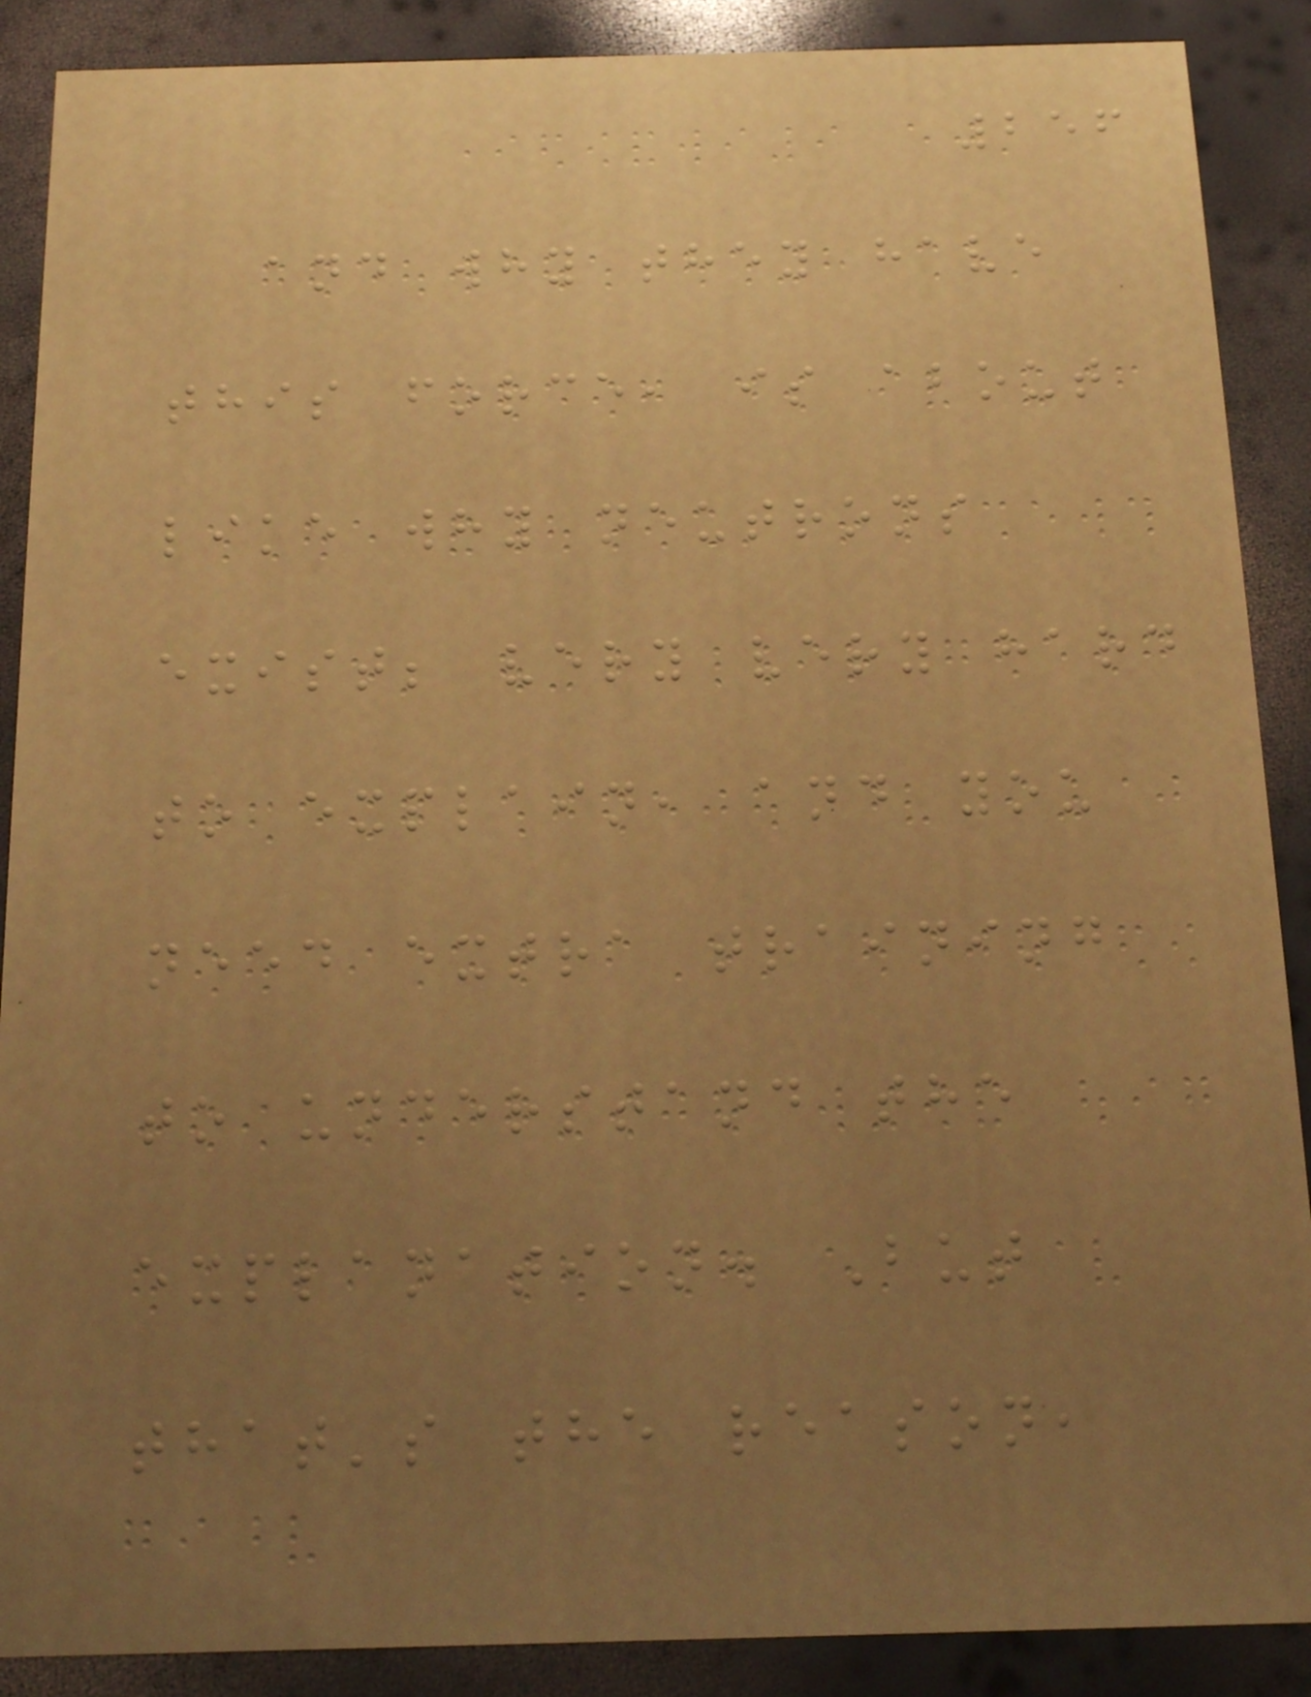256
and why they have
this force, is about
like why neutrons
exist; very very hard
to explain, and you
need extra training
to understand the
explanation. But
that's the reason,
